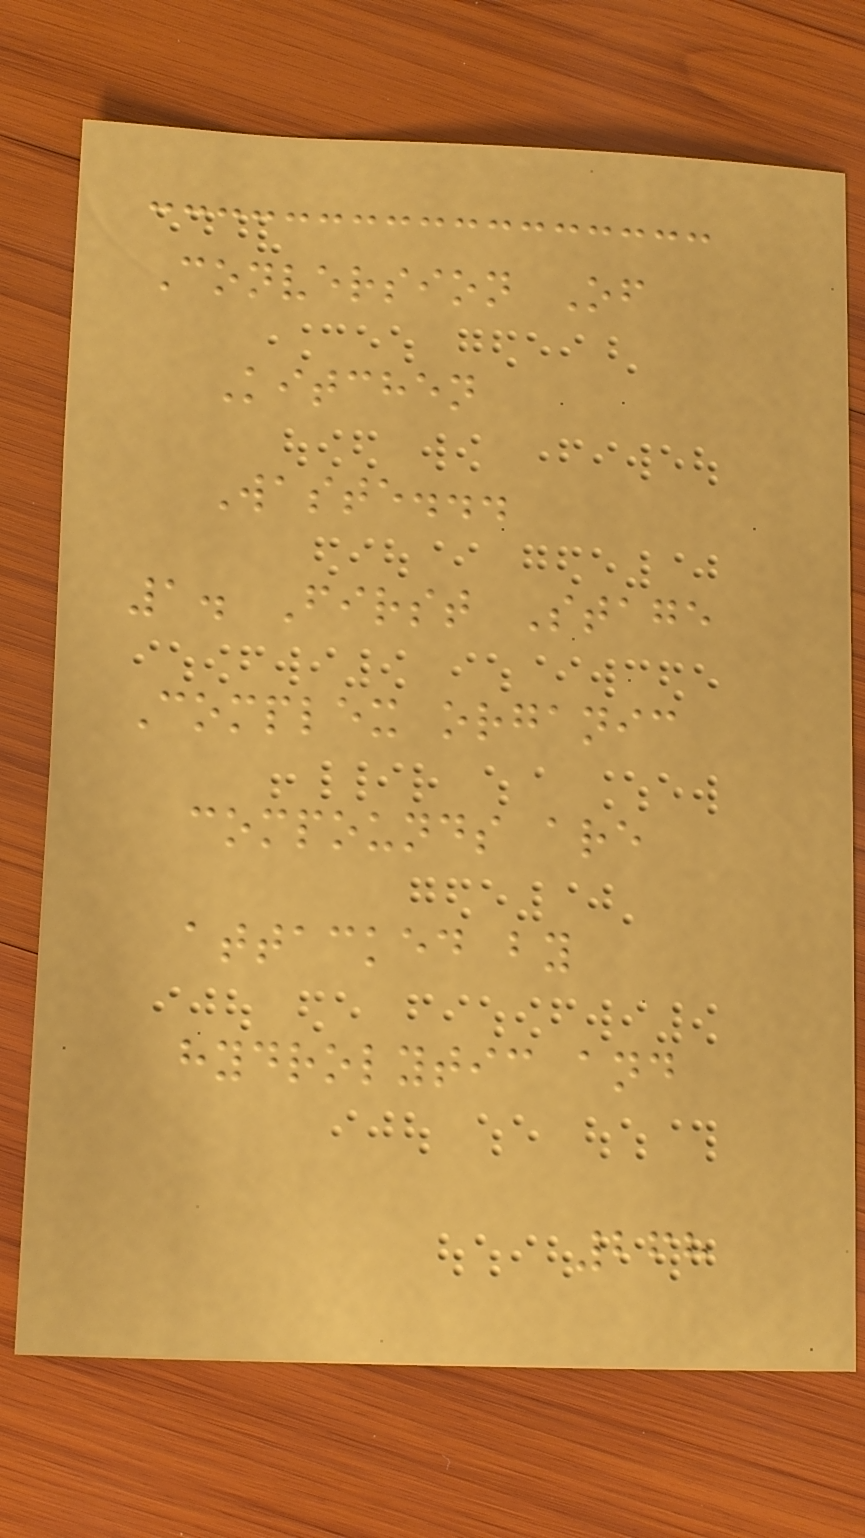Conversion Of
Kitchen
Waste...
1. First Stage
Complex organic
compounds are
attacked by
hydrolytic and
268
